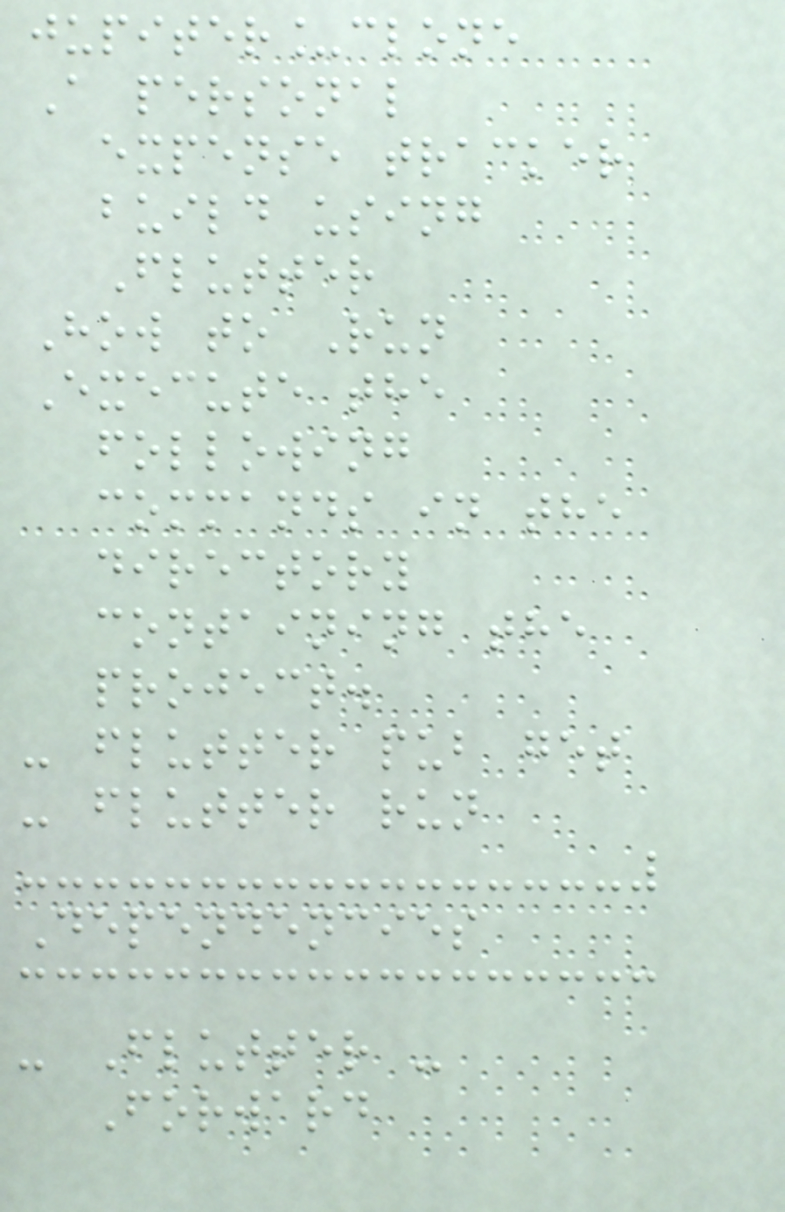jupiter_clone
A personal
expense tracker
build using
Flutter
How to Run
Execute the
following
commands in the
directory
containing the
project.
- flutter pub get
- flutter run
Dependencies
- Flutter -
Forward
